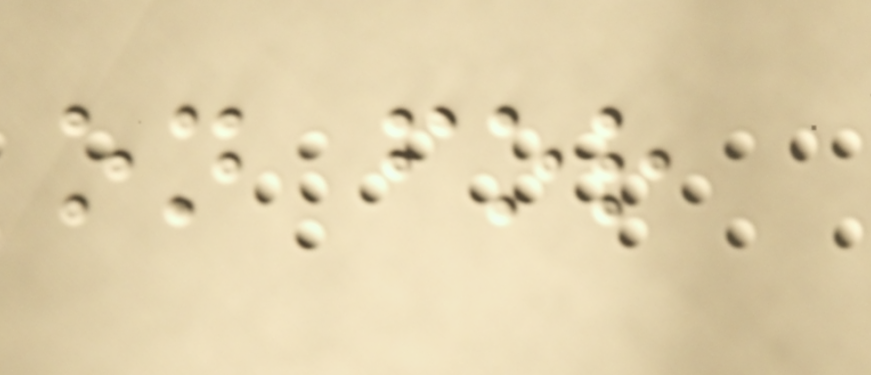on for
